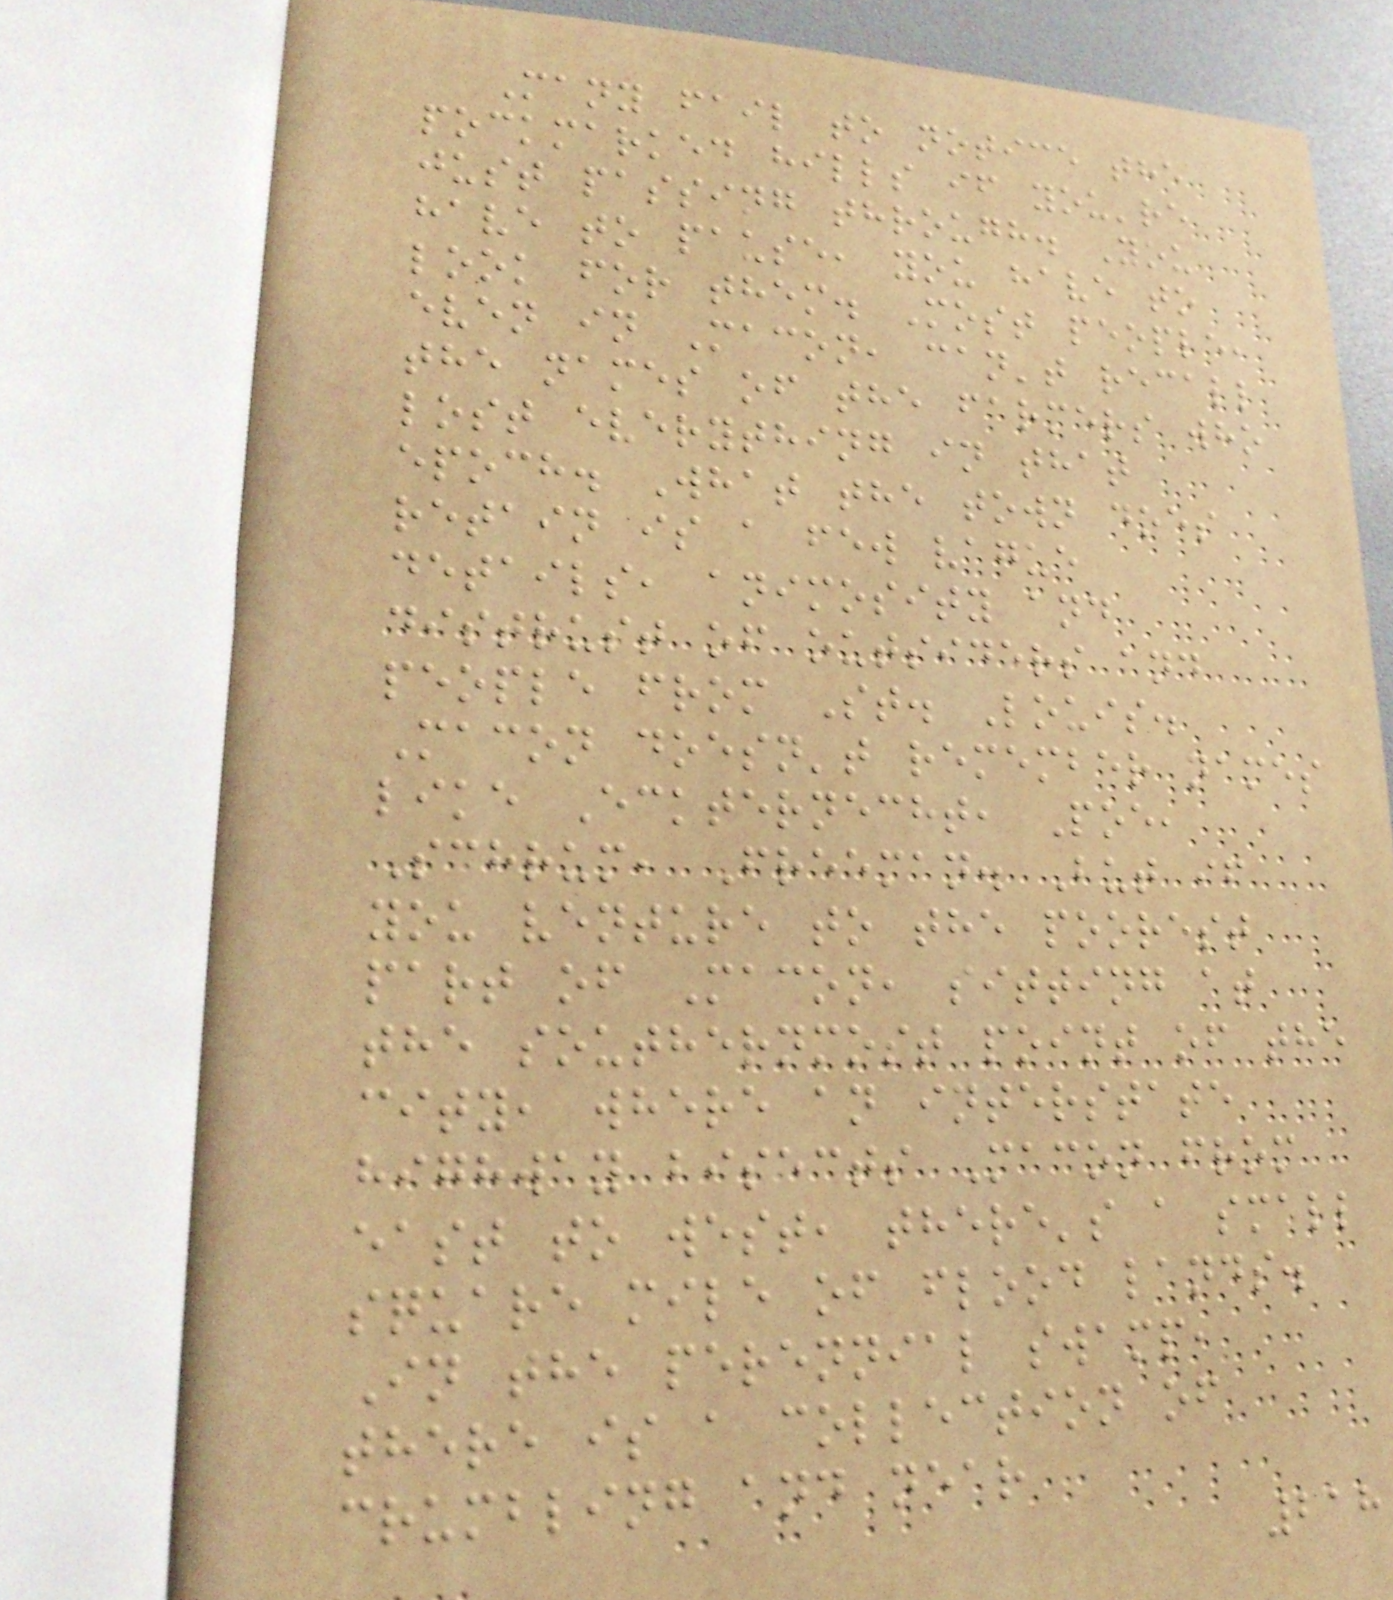Many fail to notice the
pockmarked hills if you're
just passing through. You
have to pause, you have to
look for them. Most people,
even in Macon, can't recall
the names of the farmers who
lost everything in that
epoch. What the town does
retain is a few vague
details, animosity and
distrust of outsiders and
people from St. Louis.
Macon doesn't remember names
like Eckternecht, Poe,
Schrum, Freeman. But if
you venture to the poorest
part of Macon, sitting at
the southernmost point of the
city, where an interstate
highway bisects Macon from
east to west, there's a small
square mile of flood lands.
In the perennial swamp,
there is a collection of
crumbling and near
218
